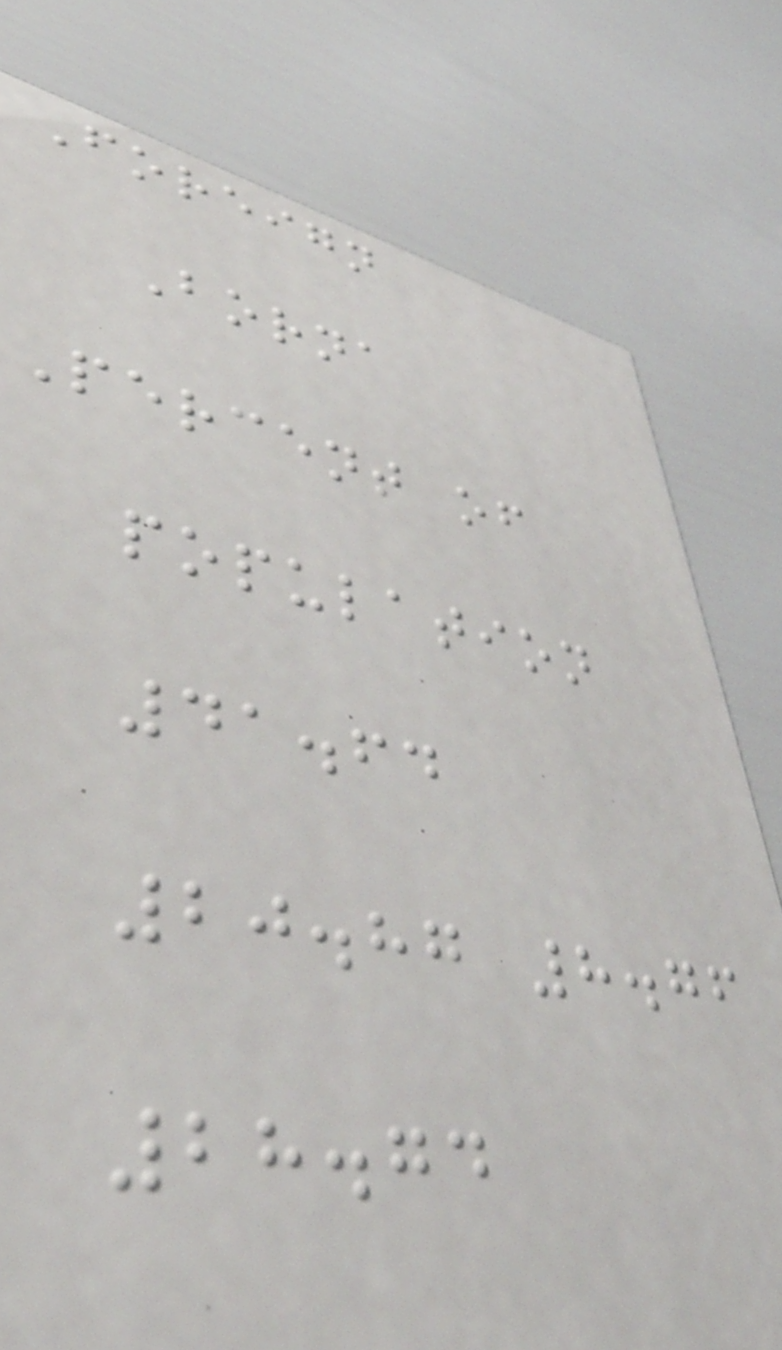Foreign
Borna
Percent of
population
41.64
20.87 8.76
28.74
